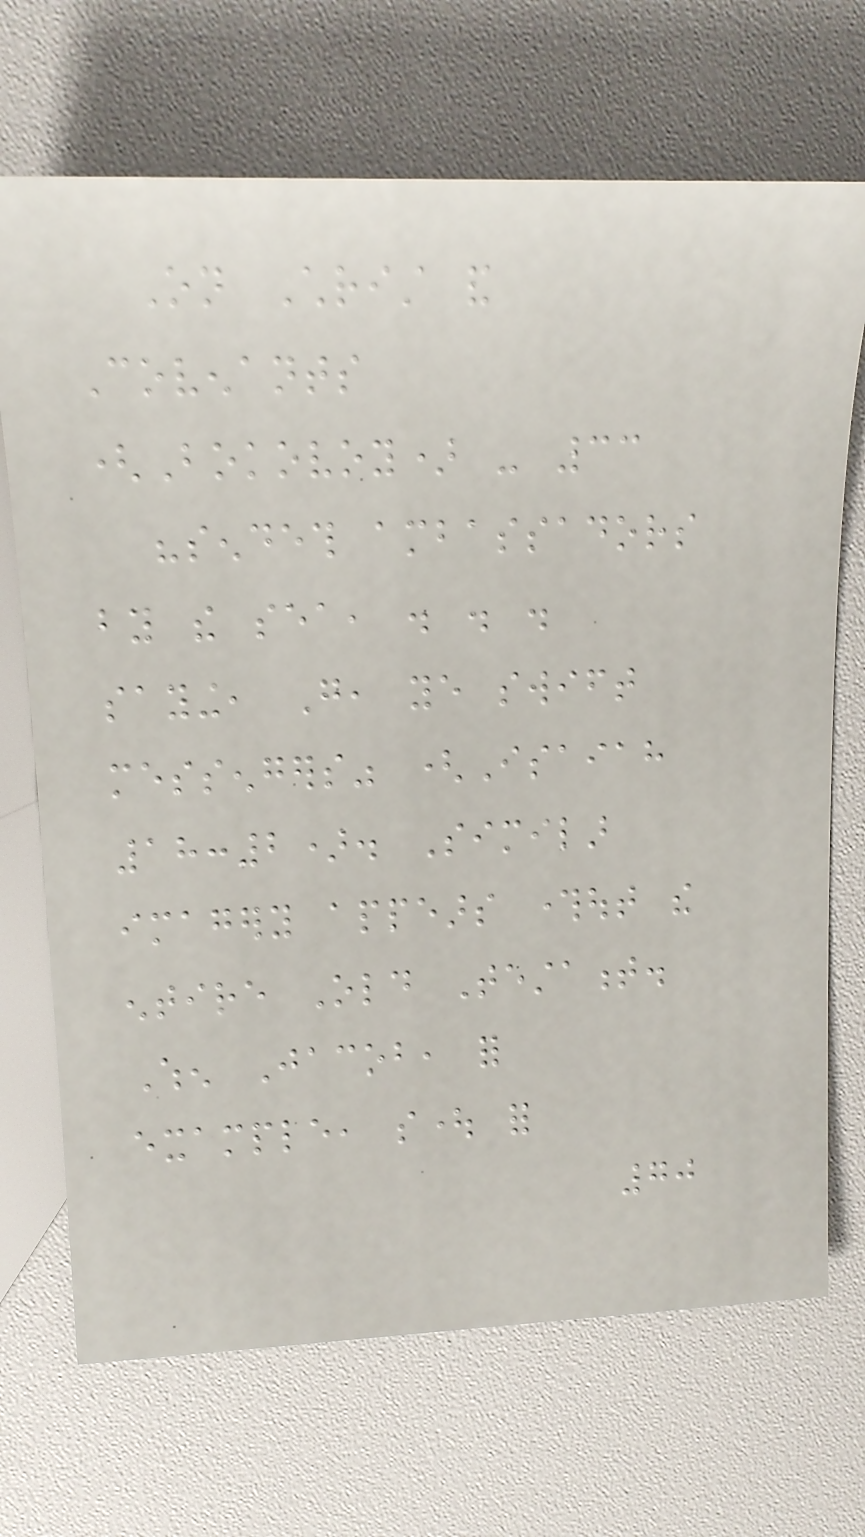On Christ and
Covenants
(Bokovoy) - 33
"sendeth ambassadors
by the sea, . . .
saying, Go, ye swift
messengers" (Isaiah
18:2). Similar
imagery appears throughout the
entire Old Testament.
When Jacob, for
example, sought for
70
